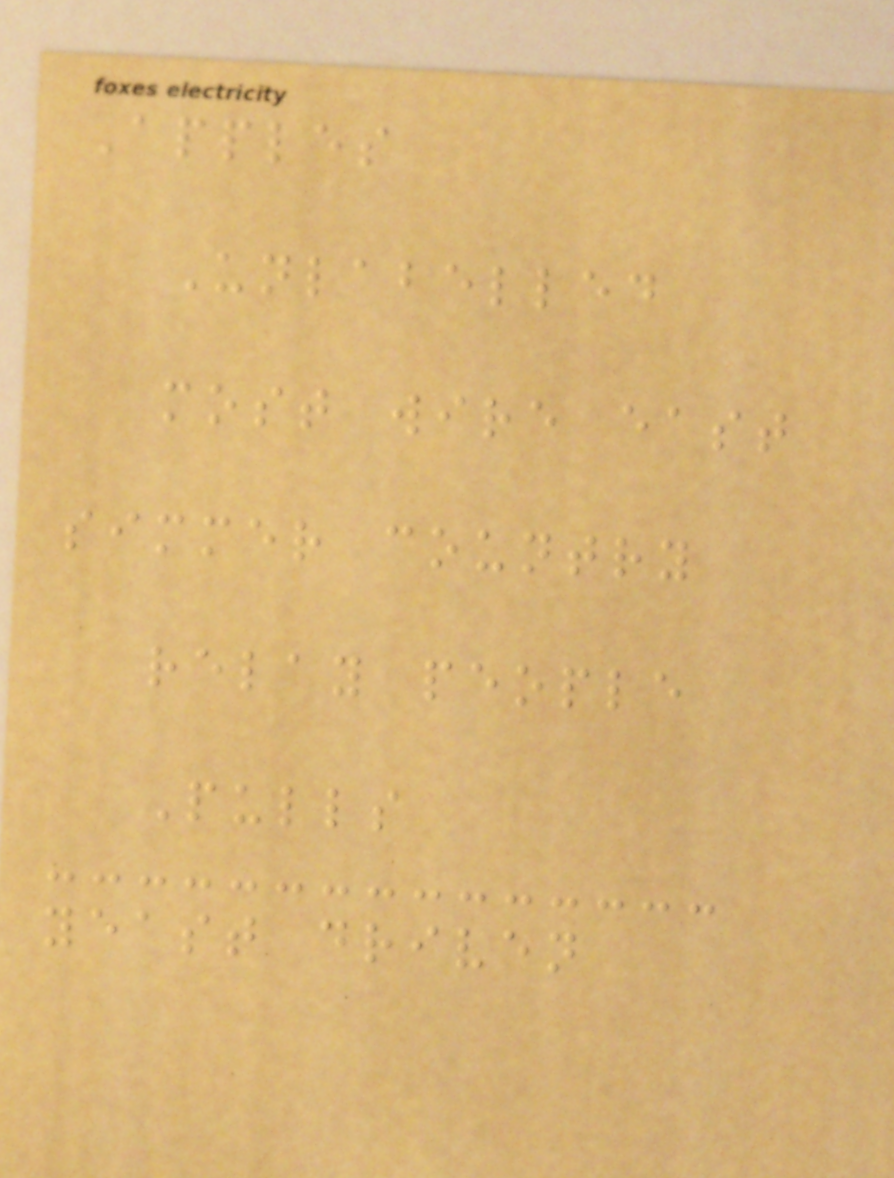Apples
Unlabelled
most wire east
simmer country
relay people
Pulls
yeast driven
